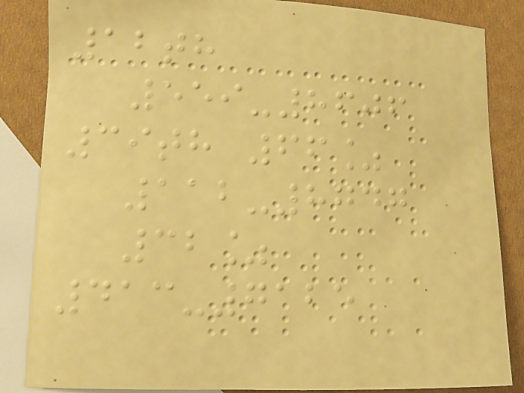12th
559-8606
39th 66%
112-8747
32%
413-7125
